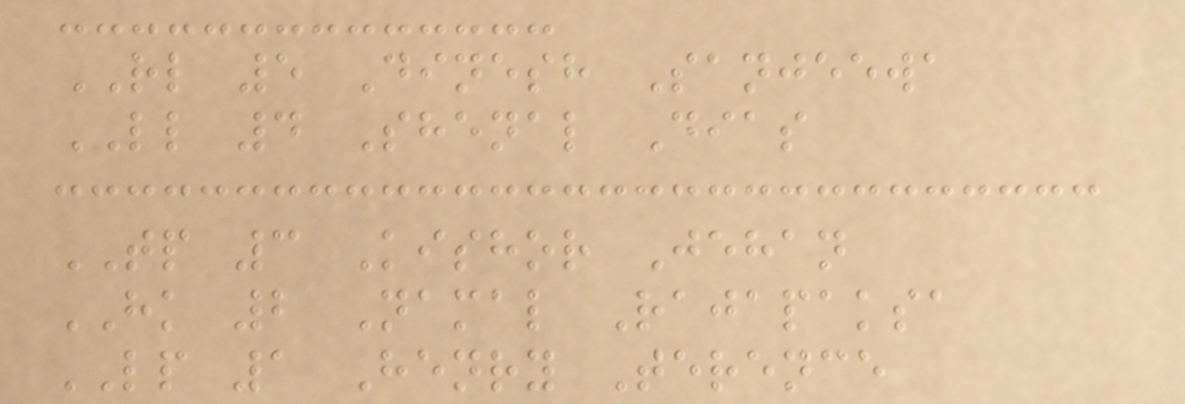RL 5 Dinesh Sanjeewa
LL 4 Shenal Dias
TP 3 Kishor Jehan
HK 2 Namal Rajapaksa
LP 1 Henry Terence
